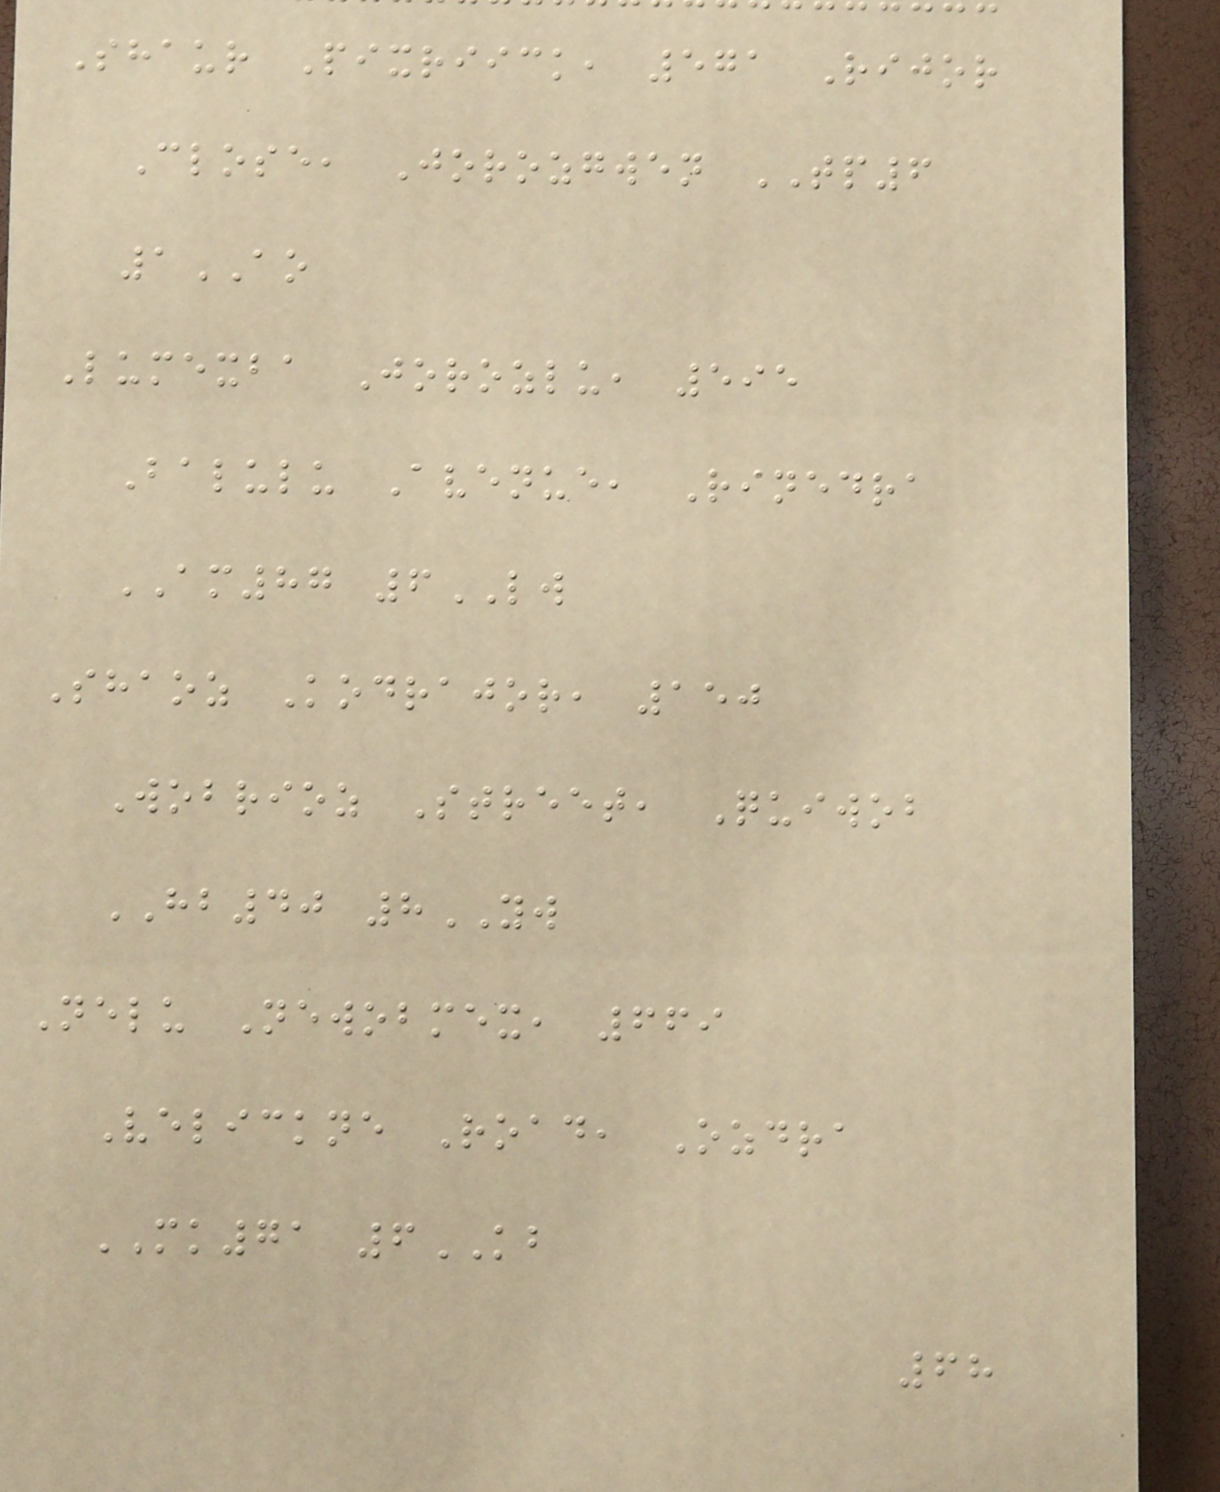Shaur Pixriick, 571 Rijor
Close, Jorozgwen TP6
1AO
Lumexba Jorozlu, 595
Balulu Avenue, Rinedra
AM87 6LW
Shaoz Kodrajor, 150
Wobrioz Street, Quiwob
HB40 8YW
Nelu Newobmex, 669
Velickne Road, Ozdra
MK71 6KB
68
